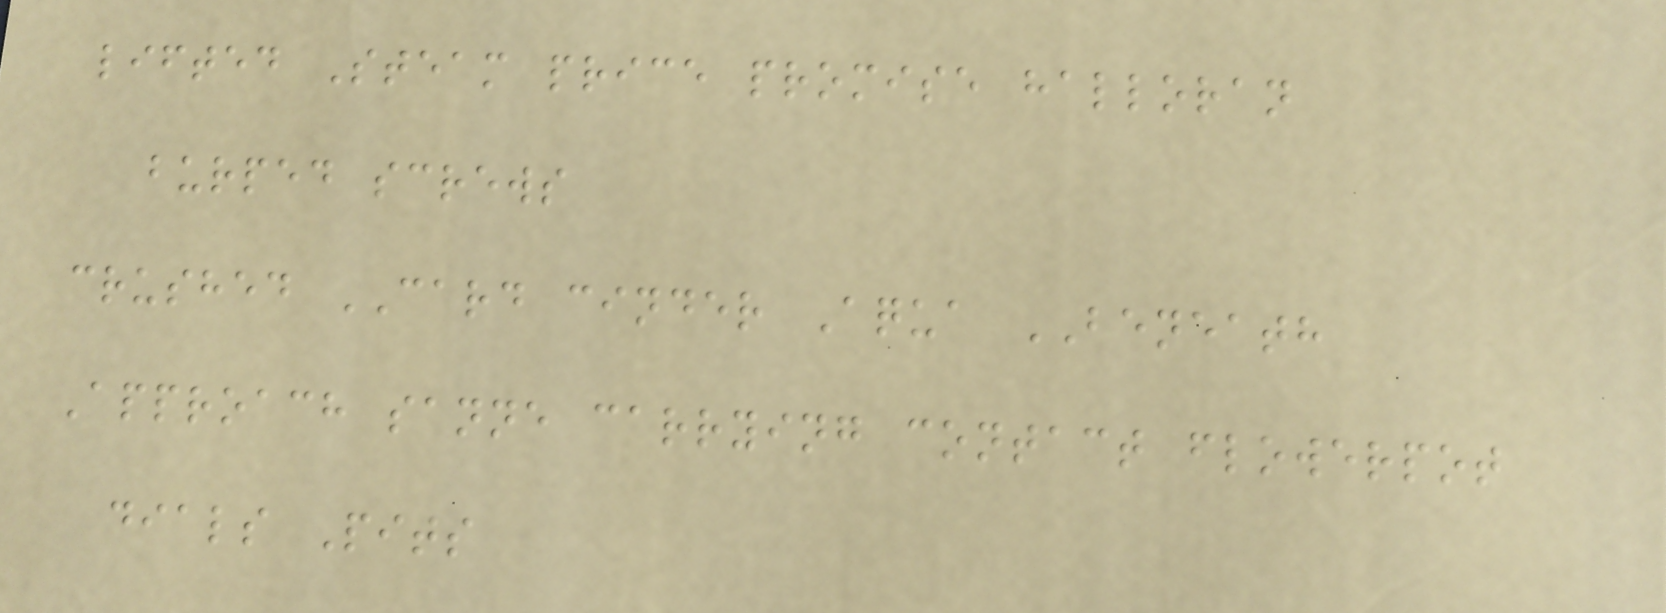lifted Steam price promise halloran
burped screws
crushed CARD cinder Aqua BENEATH
Approach sanne carrying contact flowerpot
dials Pits
